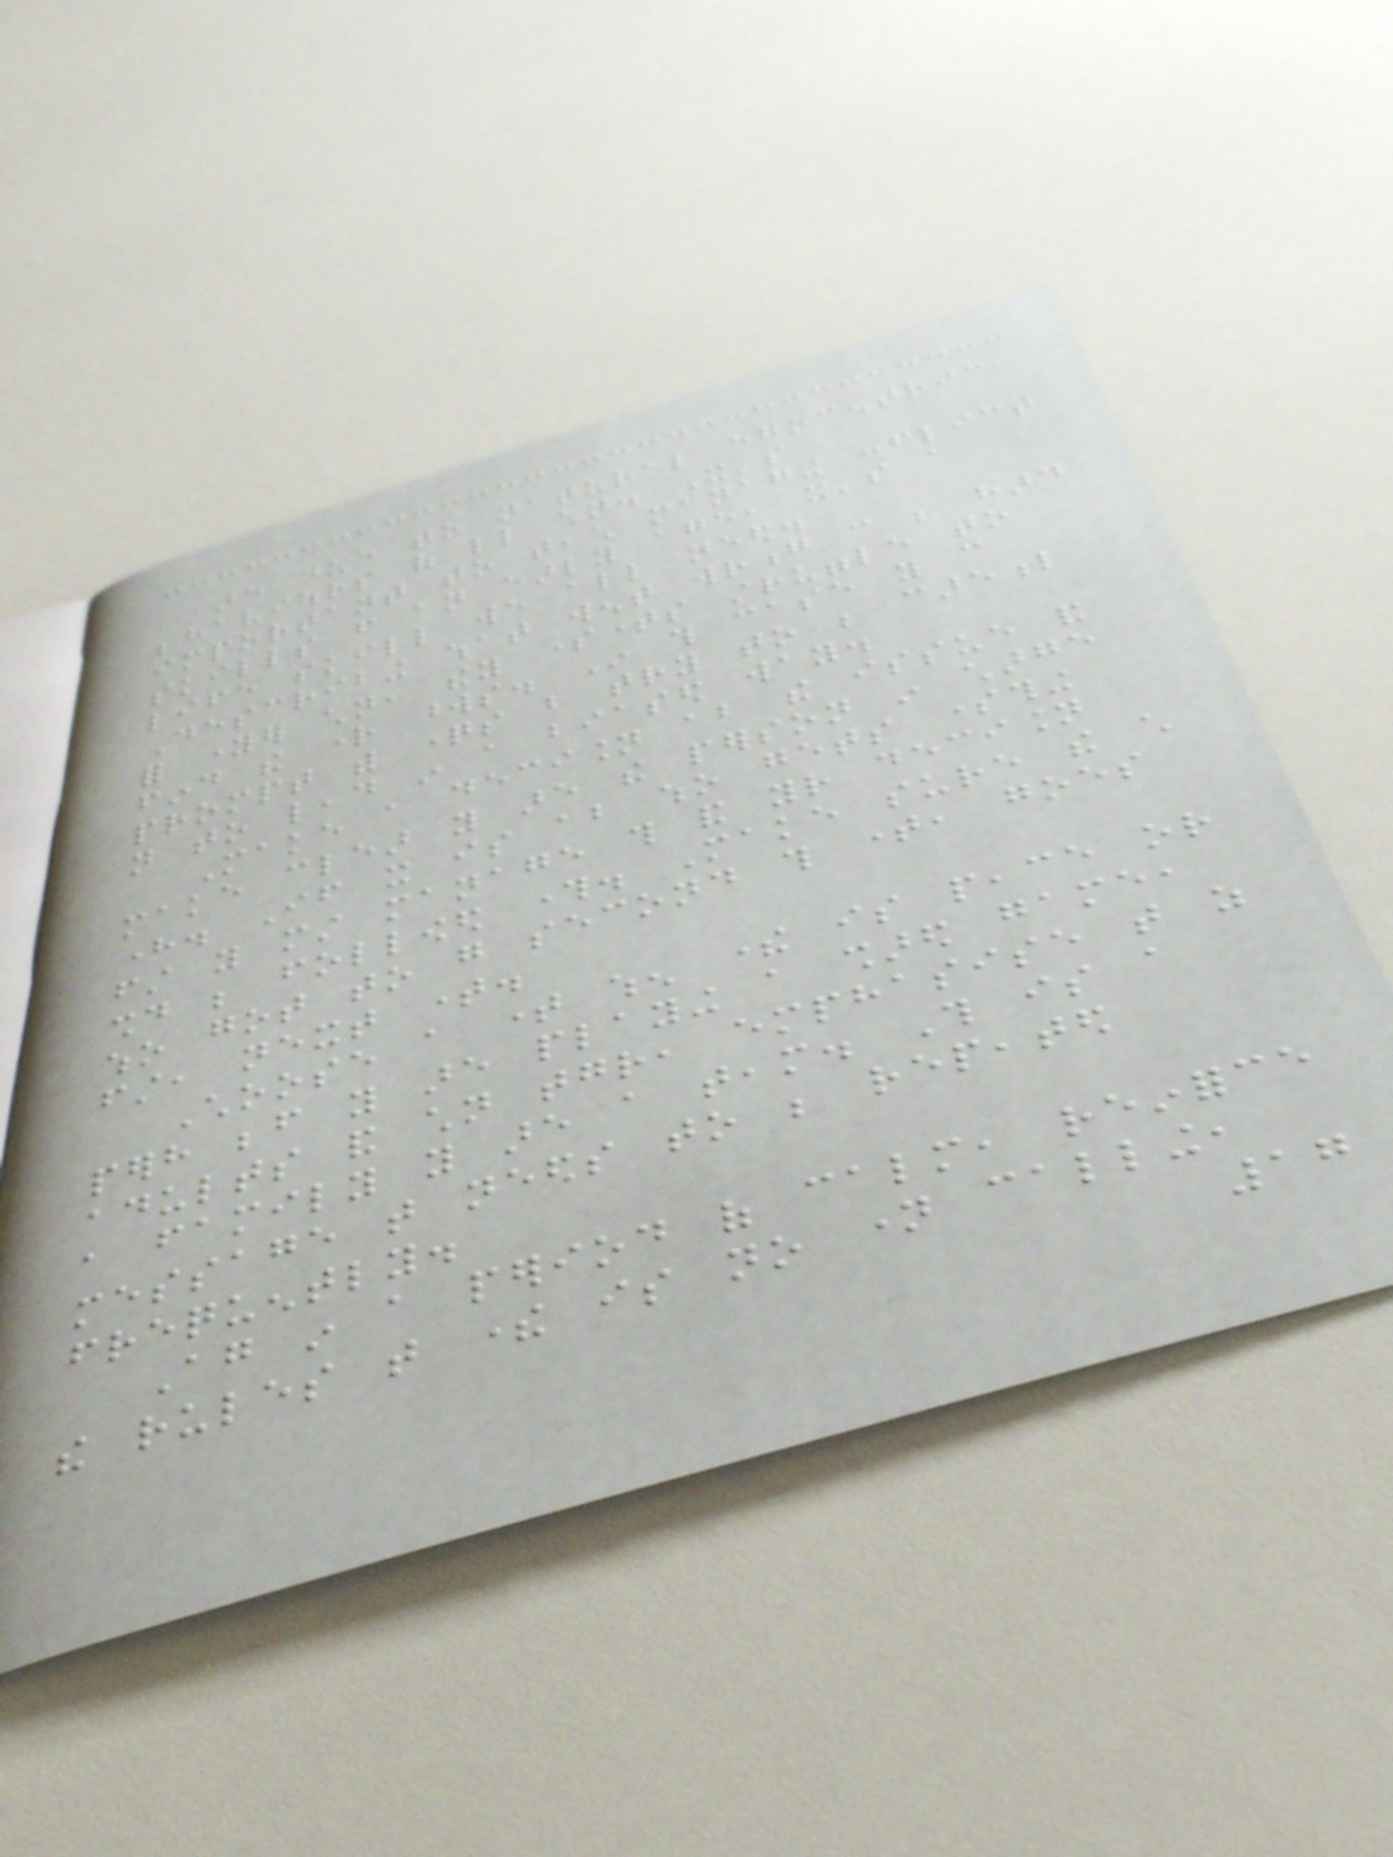are due to natural egocentric
behaviours of little children. It's
important to teach managing conflict
skills from an early age, it's a
life skill we all need.
Describing what went wrong can be hard
for younger children, they sometimes struggle to
find the right words. In this case you can
prompt with questions but try to be careful
not to lead in a biased way.
Make a decision about the issue and
make clear you are the person in charge
here. If it is about who gets something
first you must manage this and your decision
should be followed through. Make sure the child
who got to go second this time, goes
first, next time.
Choose a time when there is peace or
perhaps before you are playing a shared game,
adults and children together, emphasise that as
a family you are a team. This is a
message that needs to be repeated
frequently.
Again in a period of calm, reinforce
the rules that there is no name calling,
17
